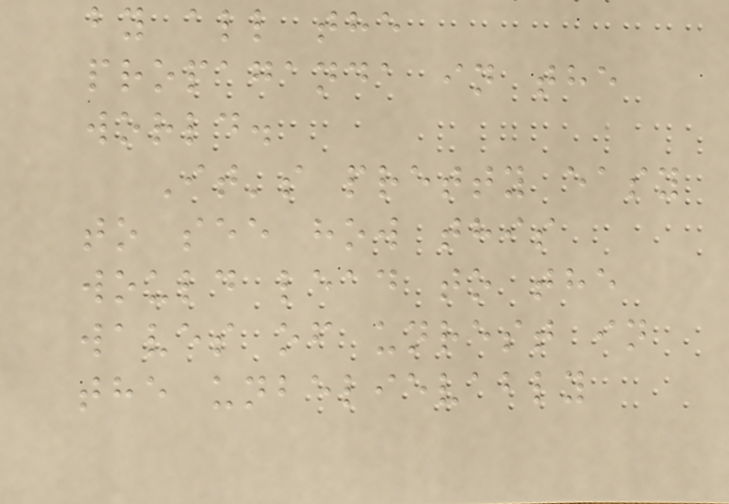by all the
propaganda in the
world.
It's pretty easy
to see how this
would lead to the
waves of unrest in
the unbelievably
